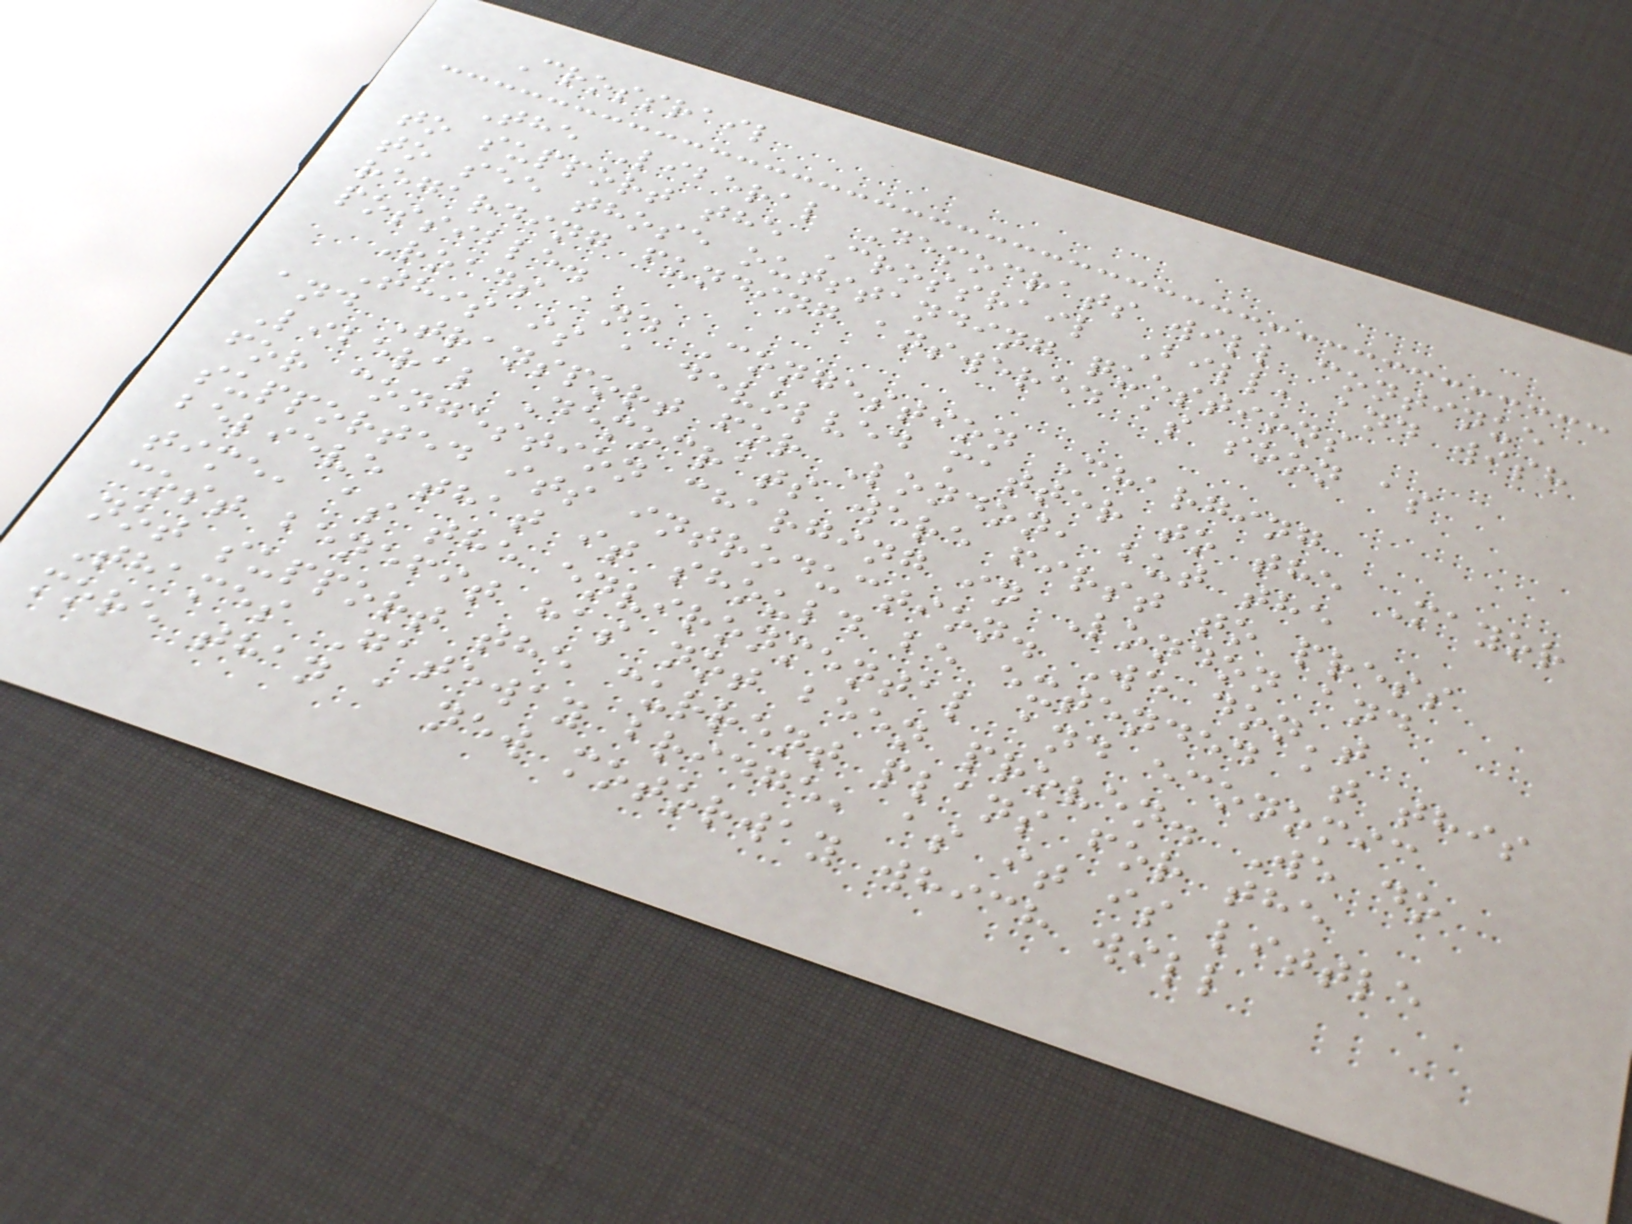Crossrail
The Liberal Democrats will continue
to support the Crossrail Bill, and wish
to see those outstanding questions
regarding funding answered as soon as
possible.
Roads and Congestion Charging
This is a devolved matter to the Mayor
and Transport for London, but the
Liberal Democrats were first to press
for congestion charging in London and
supported its introduction. We don't
believe that it should be extended at this
time, as the environmental and economic
cost benefit has not been proven. We do
not support the current plans for the
Thames Gateway bridge, as it is little
more than a new motorway which will
